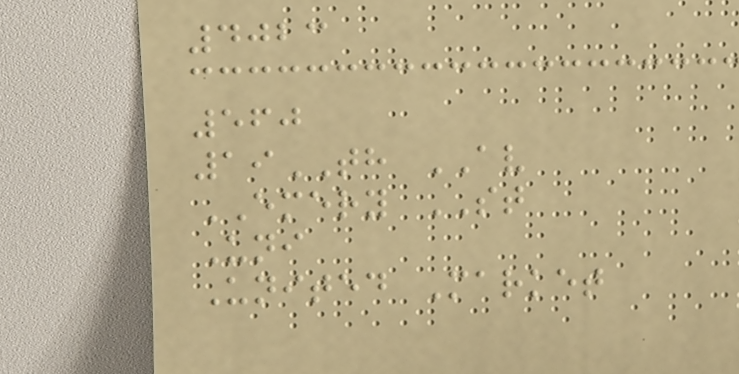4023
560
19TH AV
EMERY ST
Uni
United Market
